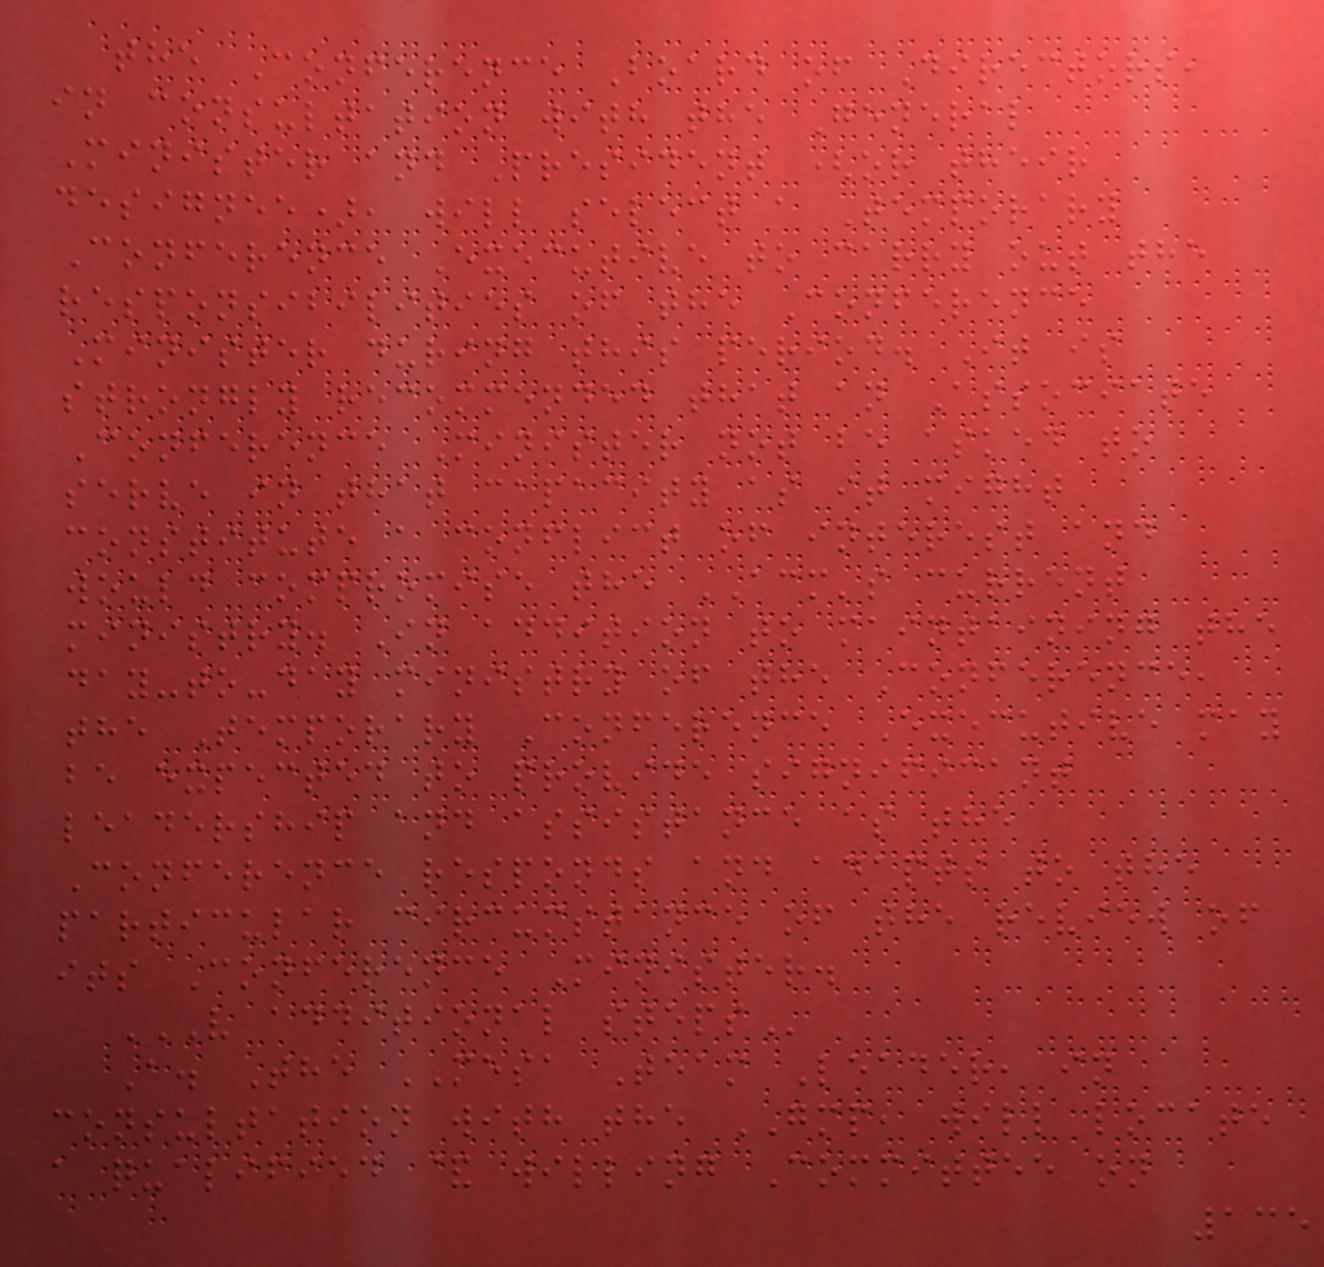the Conference Board of Directors,
in consultation with the General
Minister and President (or their
designee), will select a Temporary
Conference Executive to carry out the
responsibilities of the Conference
Minister during this period. It is
strongly recommended that an Associate
Conference Minister not be asked to
serve in that capacity as it might
constitute a conflict of interest and
would compromise the ACM's current
ministry. In addition to maintaining the
day-to-day ministry of the Conference,
the Temporary Conference Executive may
be expected to provide significant
leadership and assistance as the
Conference responds and adapts to the
particular circumstance of the review of
its Conference Minister.
V ADDITIONAL STEPS
A. The MESA Team Leader, in
consultation with the GMP, will locate
a qualified & willing Committee on
135
